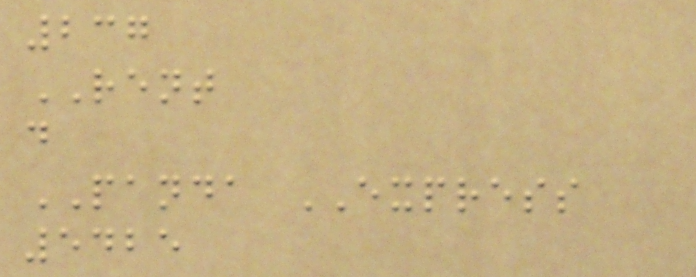237
RENT
d
PANDA EXPRESS
5425
